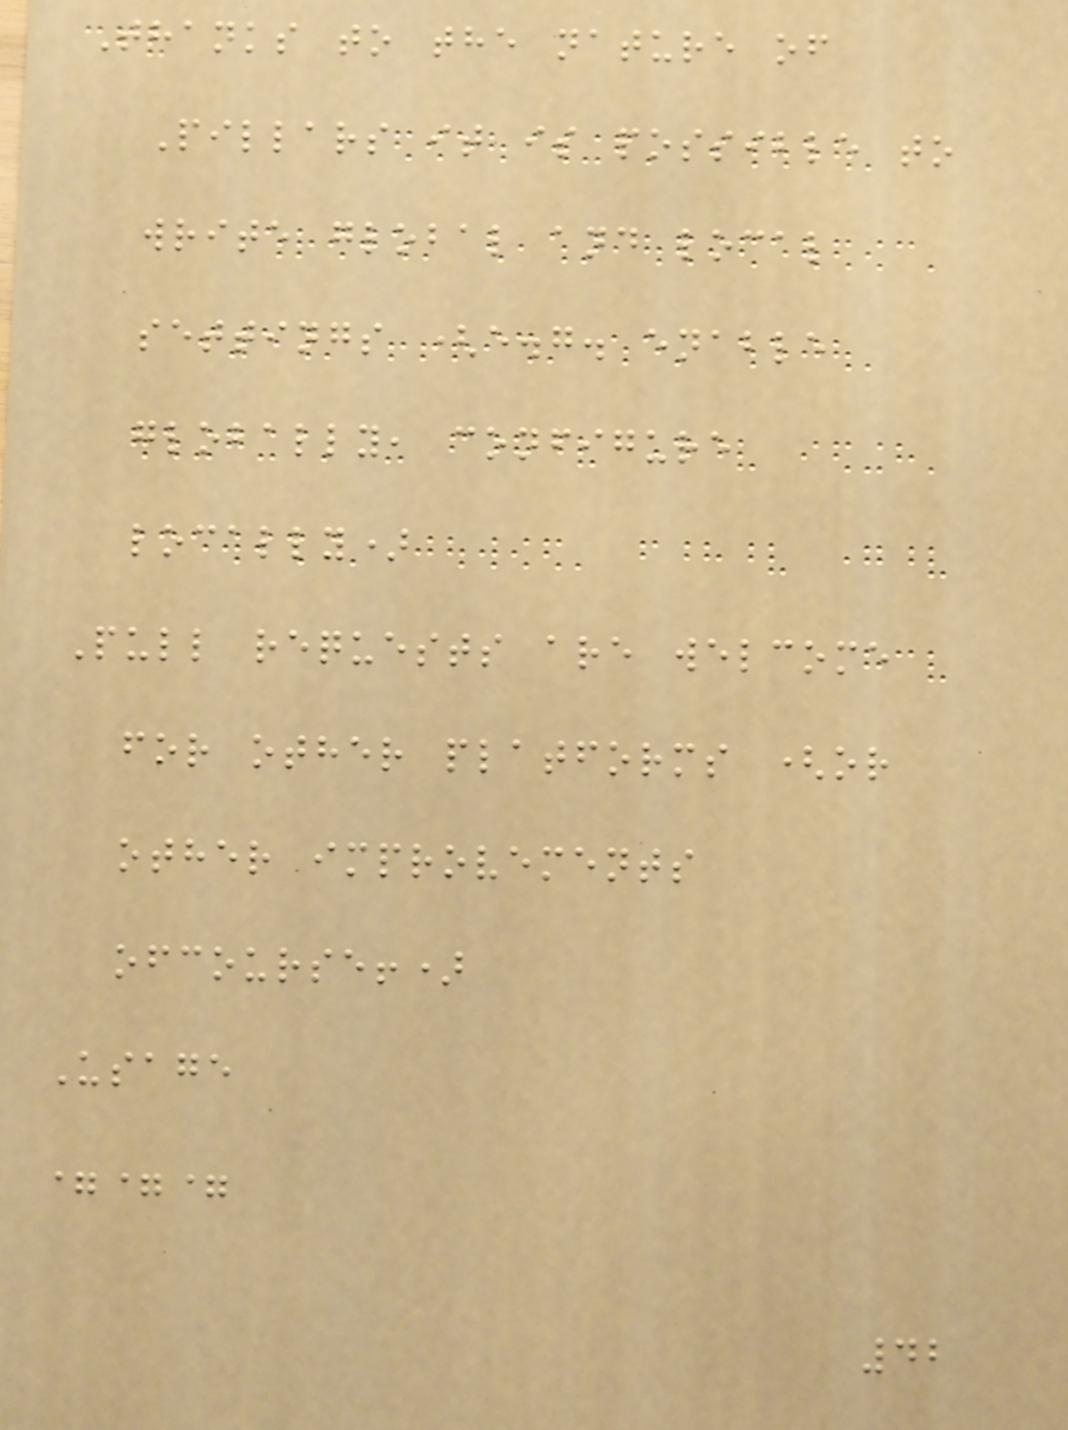Thanks to the nature of
Pillars it is possible to
write global and local
settings (e.g. enable
globally, configure
locally)
Pull requests are welcome
for other platforms (or
other improvements
ofcourse!)
Usage
===
42
